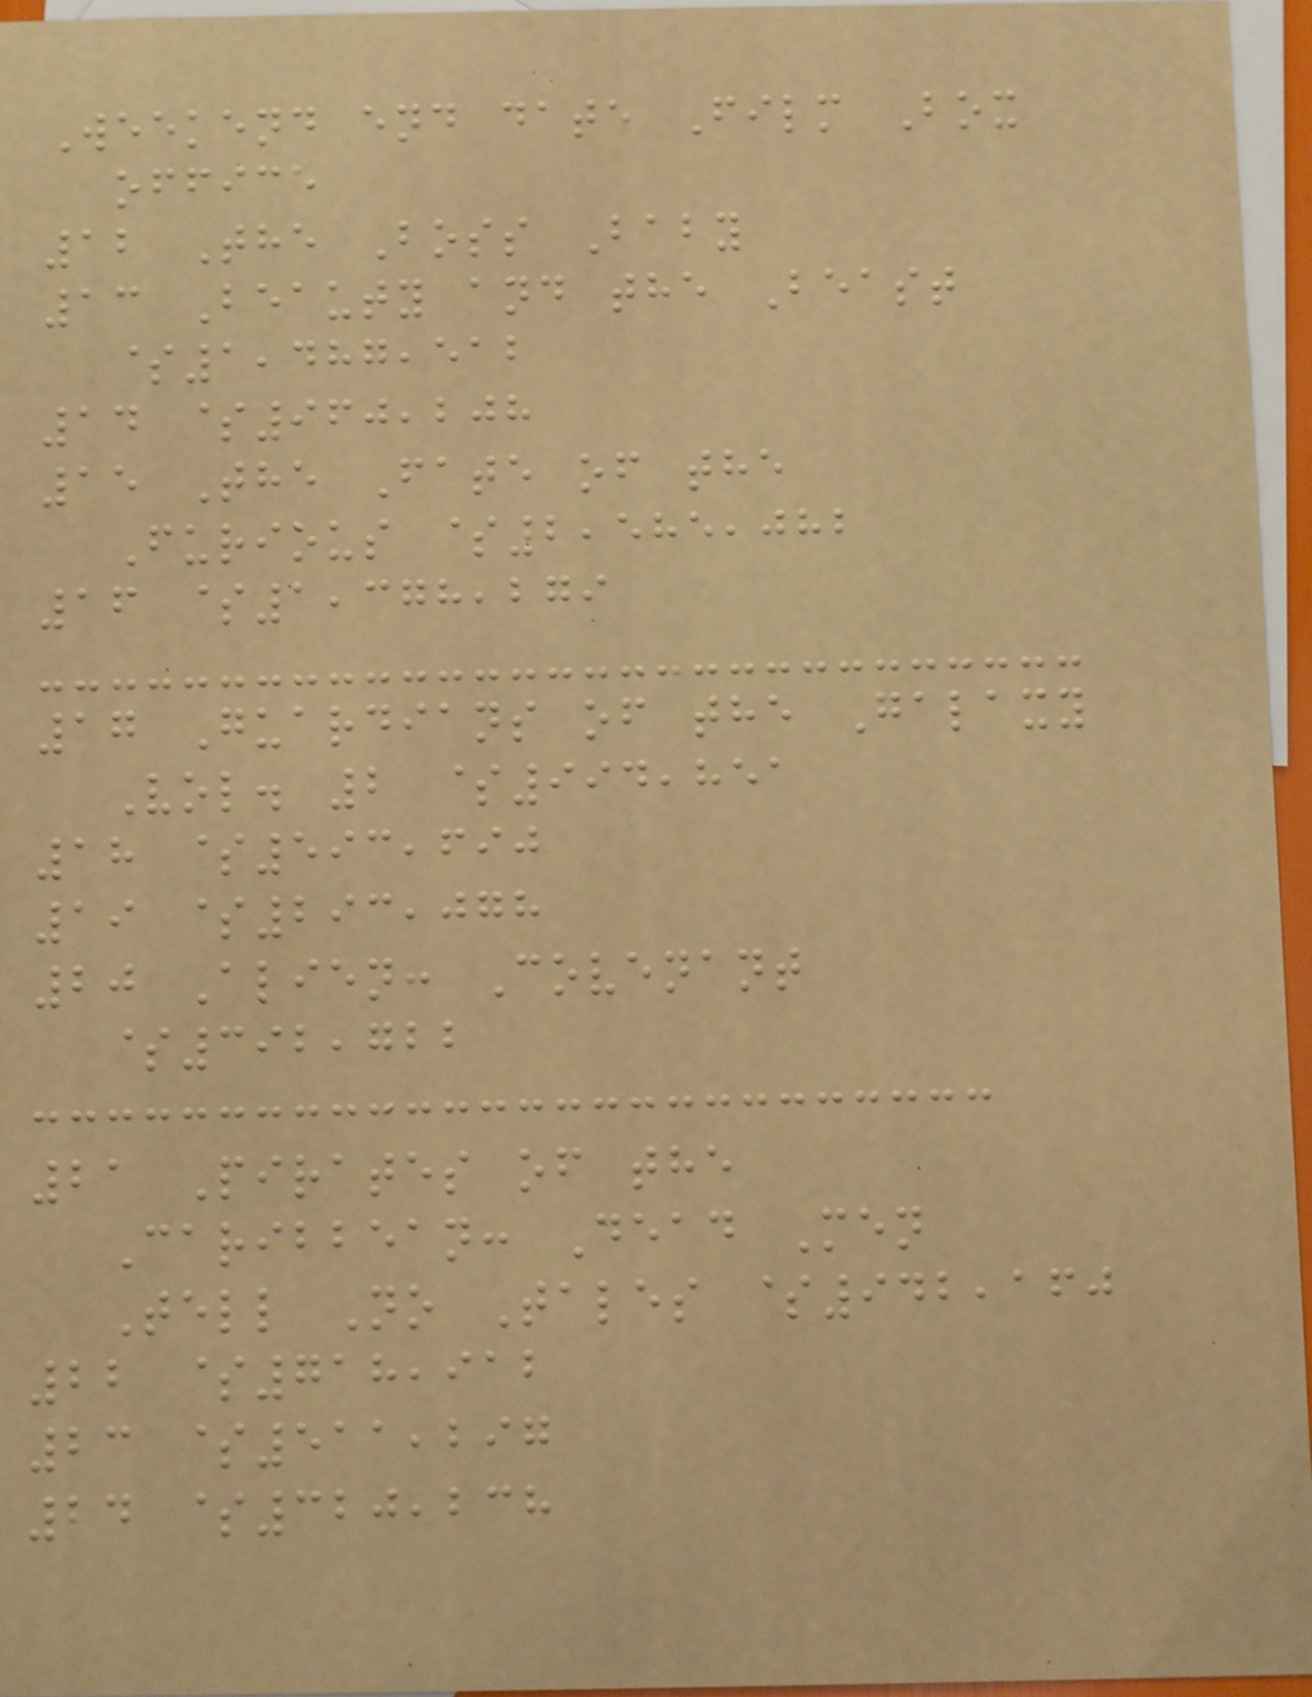Weekend end date Film Box
office
12 The Boss Baby
13 Beauty and the Beast
$1,487,512
14 $960,208
15 The Fate of the
Furious $2,585,082
16 $1,378,279
17 Guardians of the Galaxy
Vol. 2 $994,851
18 $593,690
19 $293,078
20 Alien: Covenant
$392,722
21 Pirates of the
Caribbean: Dead Men
Tell No Tales $942,160
22 $718,912
23 $511,297
24 $320,238
